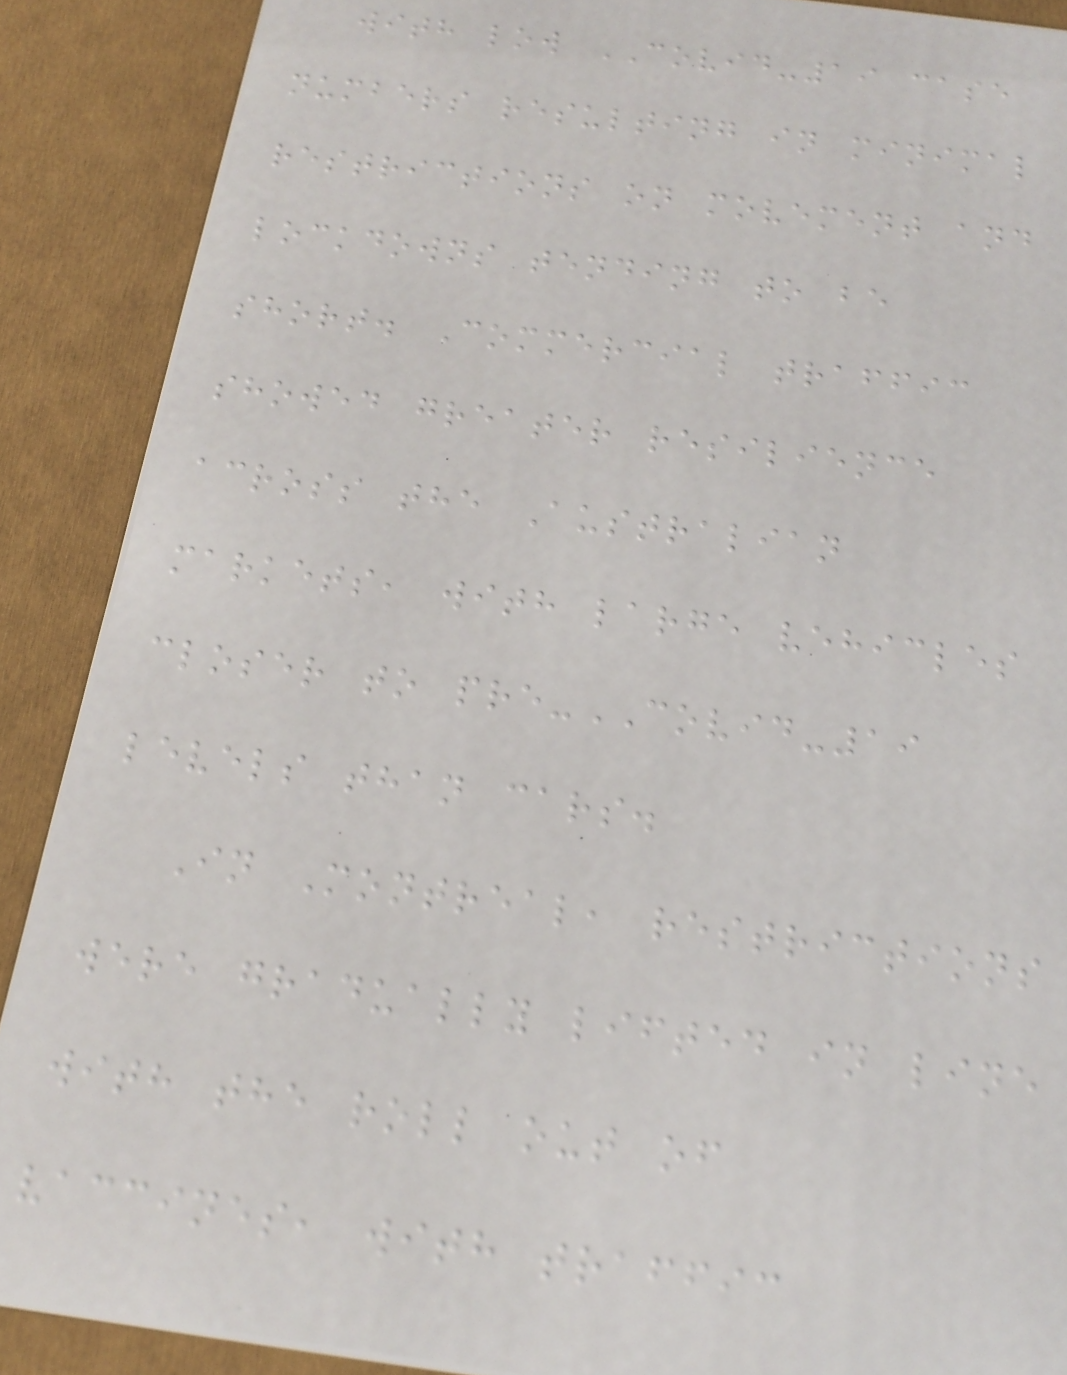with low COVID-19 case
numbers resulting in minimal
restrictions on movement and
lockdowns tending to be
short. Commercial traffic
showed greater resilience
across the Australian
markets, with large vehicles
closer to pre-COVID-19
levels than cars.
In Montreal, restrictions
were gradually lifted in line
with the roll out of
vaccines, with traffic
